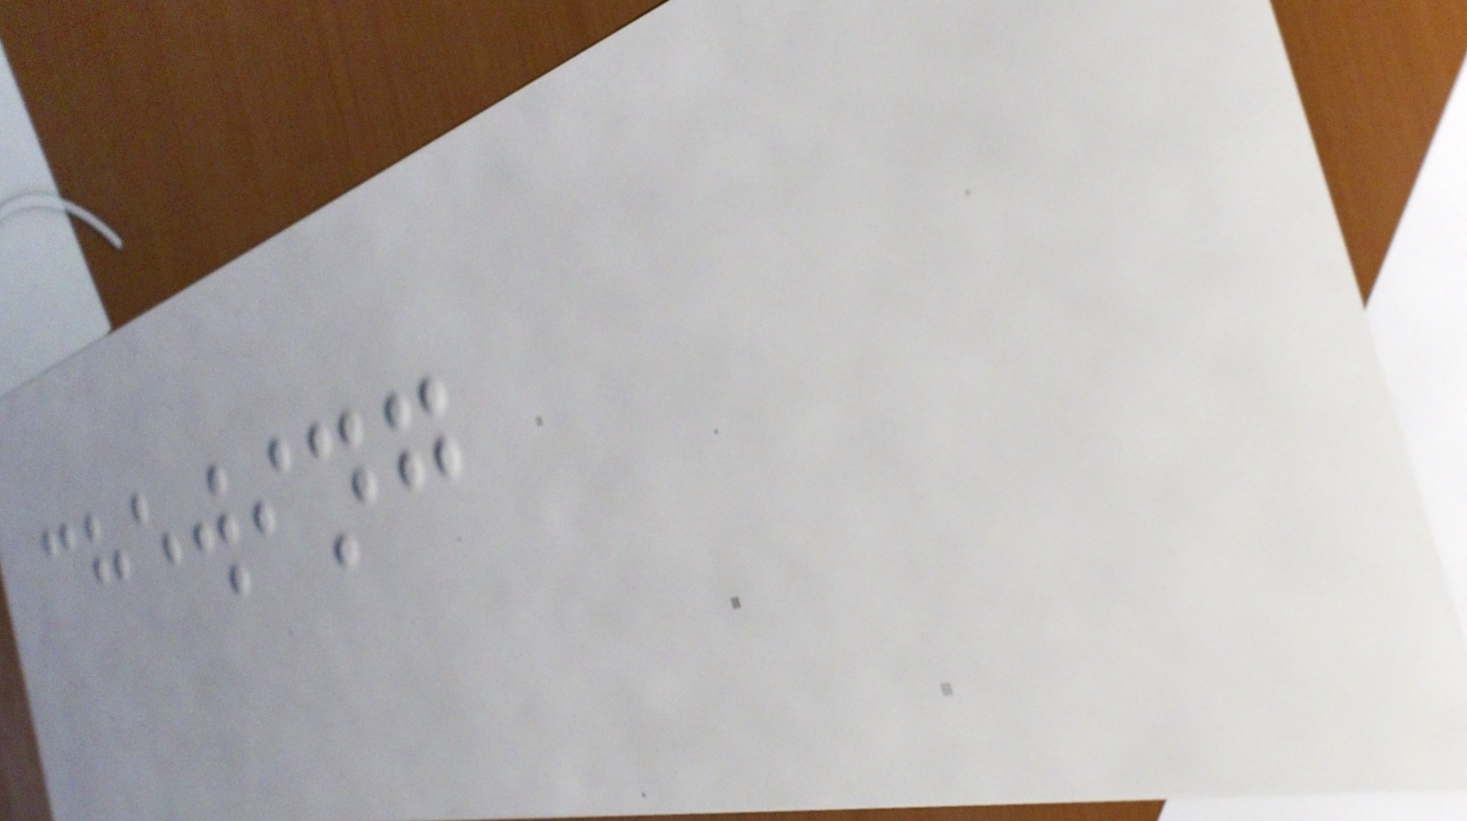chewing
